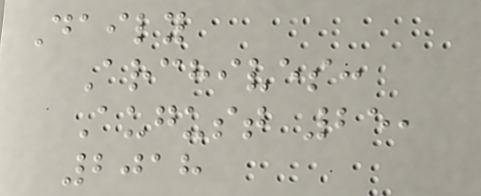Daily
Archives:
August 25,
2018
